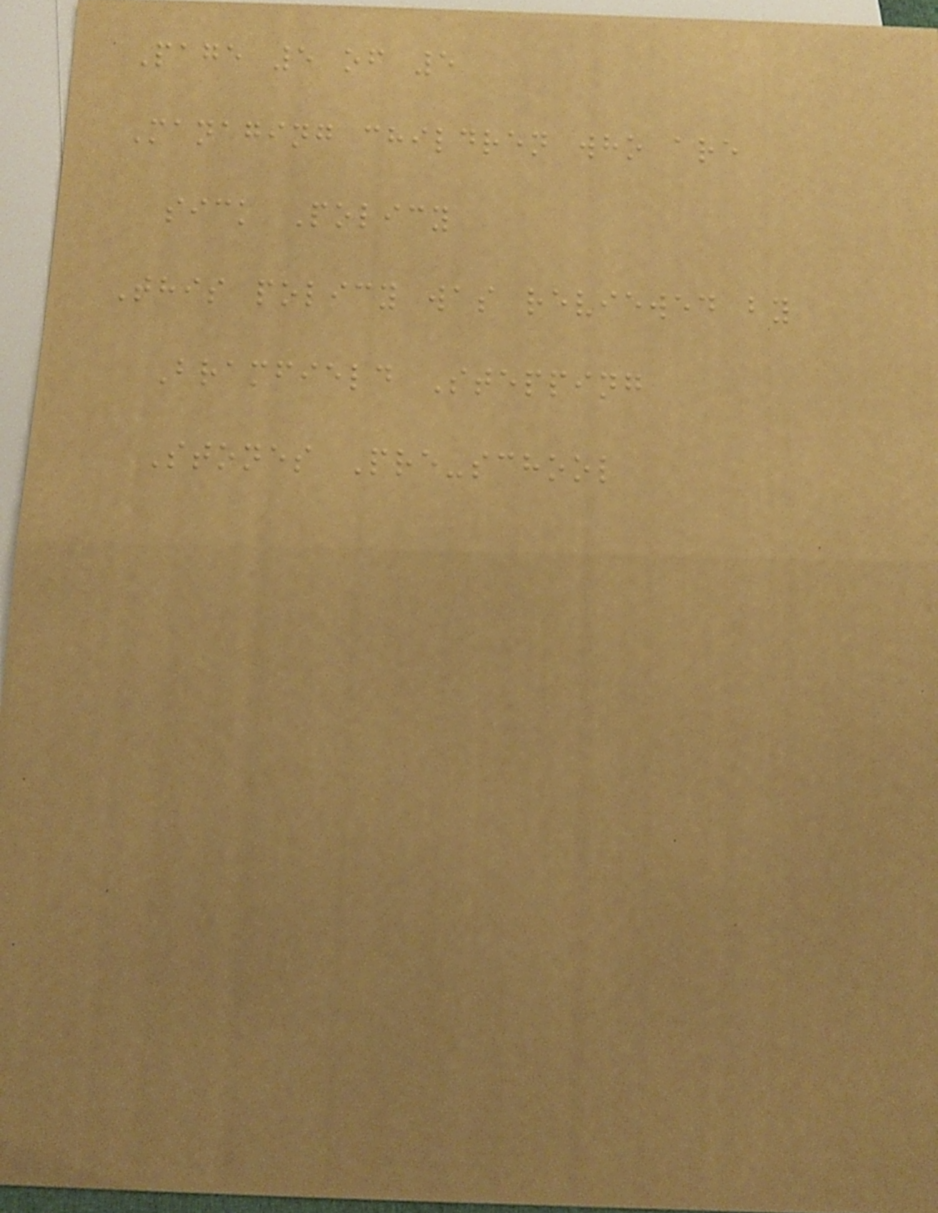Page 5 of 5
Managing children who are
sick Policy
This policy was reviewed by
Bramfield Stepping
Stones Pre-school
